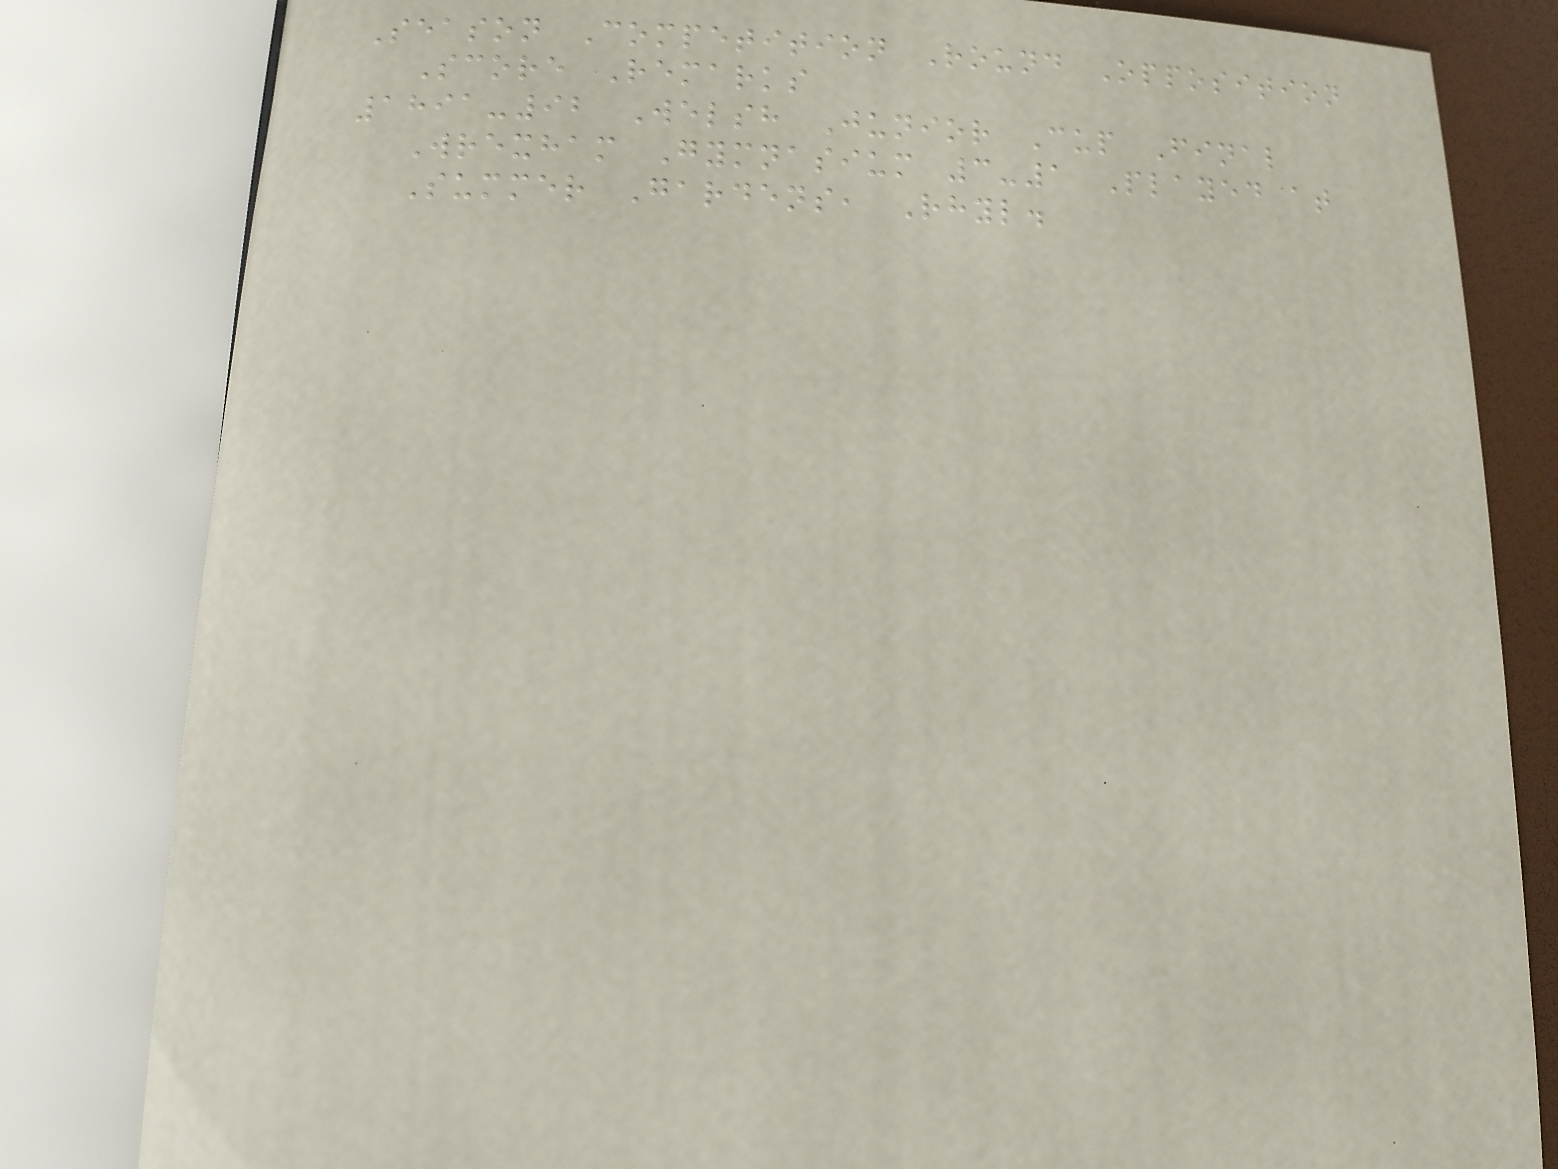Season Competition Round Opposition
Score Remarks
1891-92 Welsh Junior Cup Final
Wrexham Gymnasium 3-1 Played at
Summer Gardens, Rhyl.
